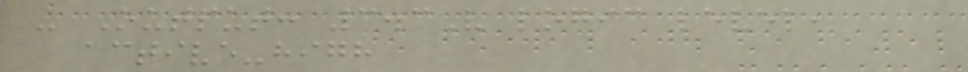- Output: 3.3V logic level,
active-high
